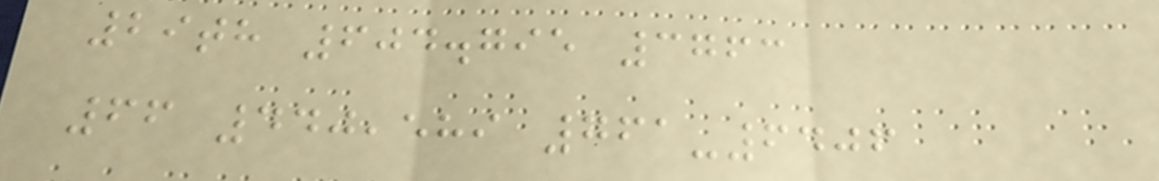29th 604.795 3763
66 440,589 761-6406
